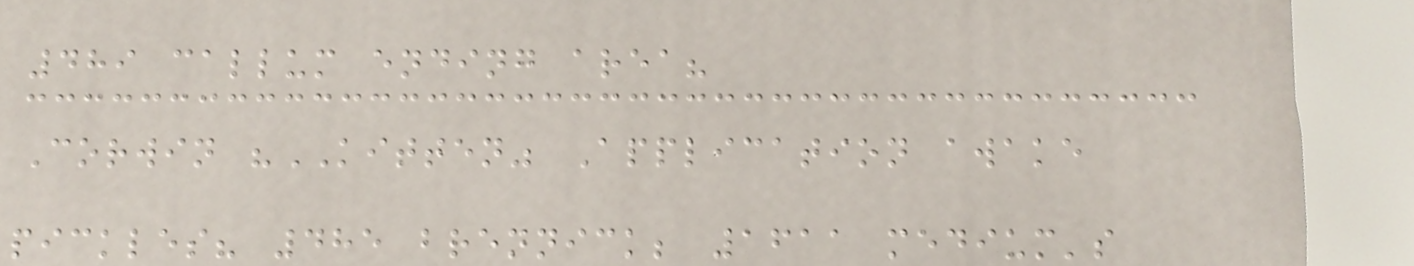489 callum ending area?
Corwin "KITTEN" Application awake
pickles? 485 brennick; 1611 medium's
